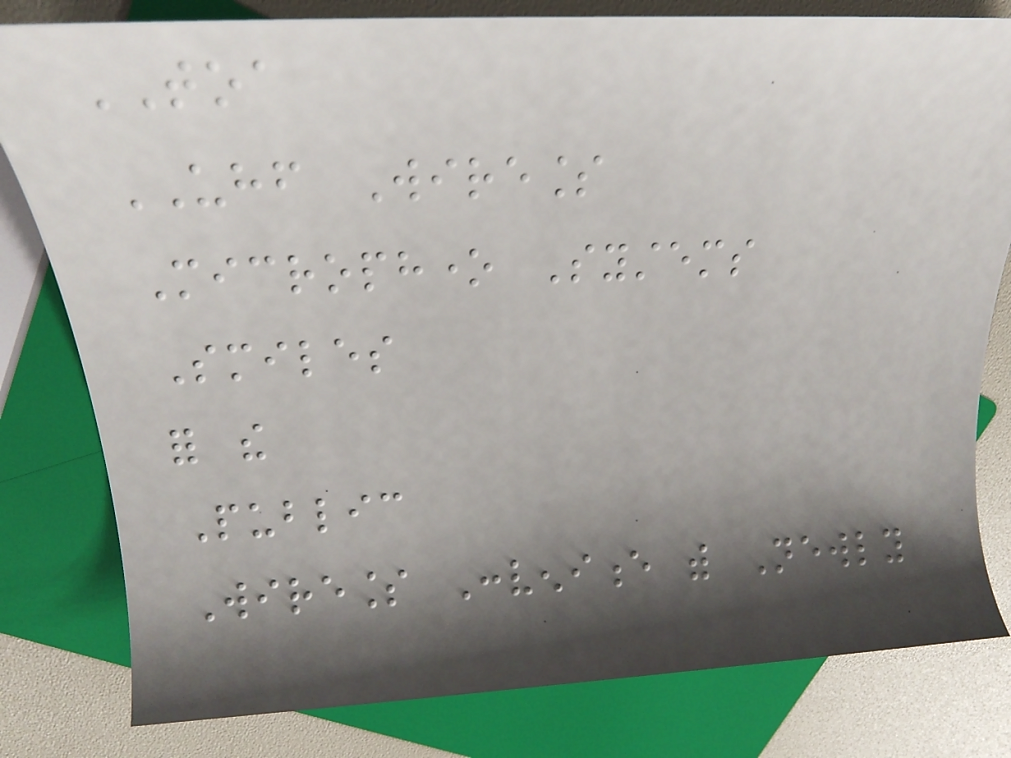TOA
UHF Wireless
Microphone Systems
Smiles
for the
Public
Wireless Convenience with Newly
